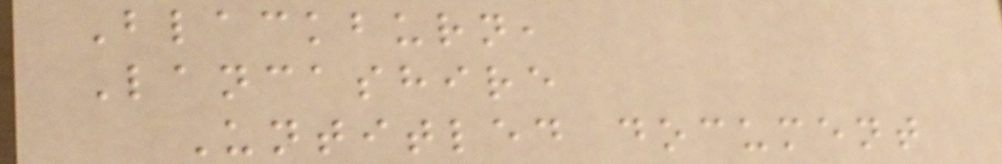Blackburn,
Lancashire
Untitled document
